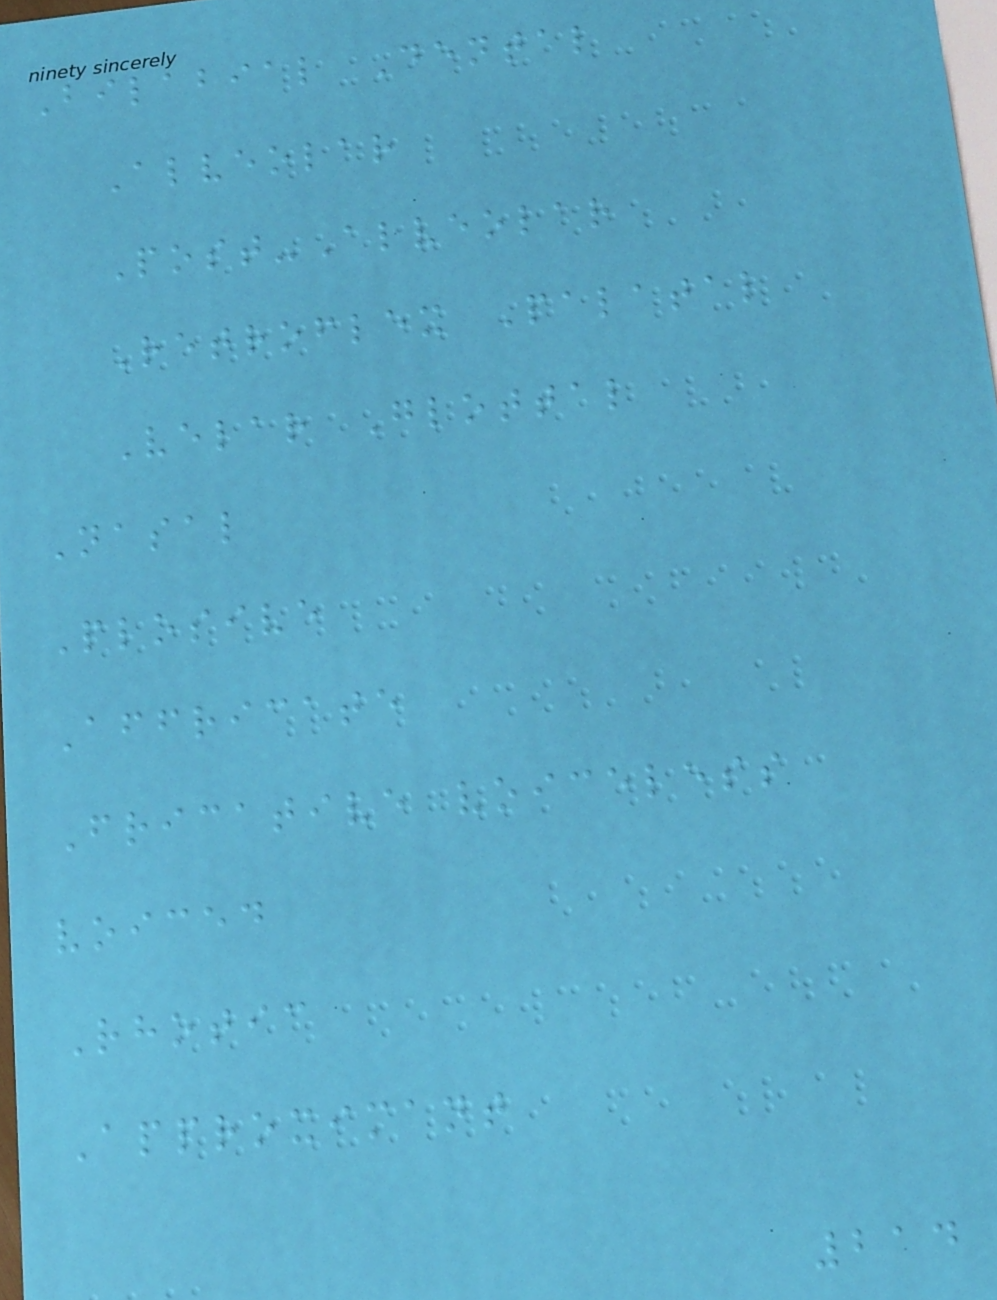Bilabial Dental
Alveolar
Post-Alveolar
Retroflex Palatal
Velar Glottal
Nasal
Plosive
Affricate
Fricative voiceless
voiced
Rhotic
Approximant
214
